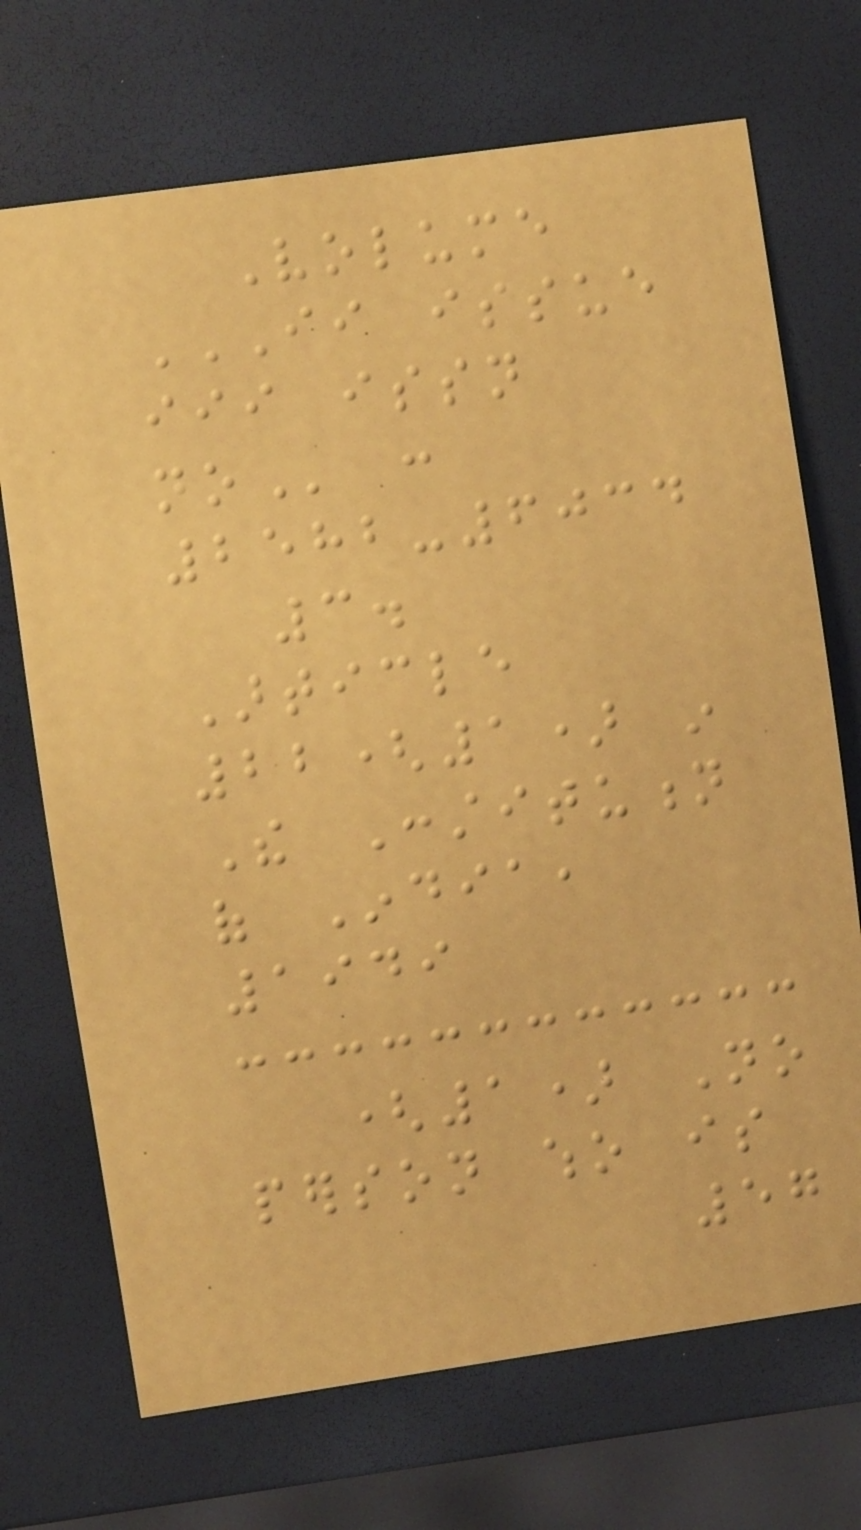Volume
II ISSUE
III ISSN
NO :
2582-6034
3.
Article
22(1) in
The Constitution
of India,
1949
(1) No
person who is
57
